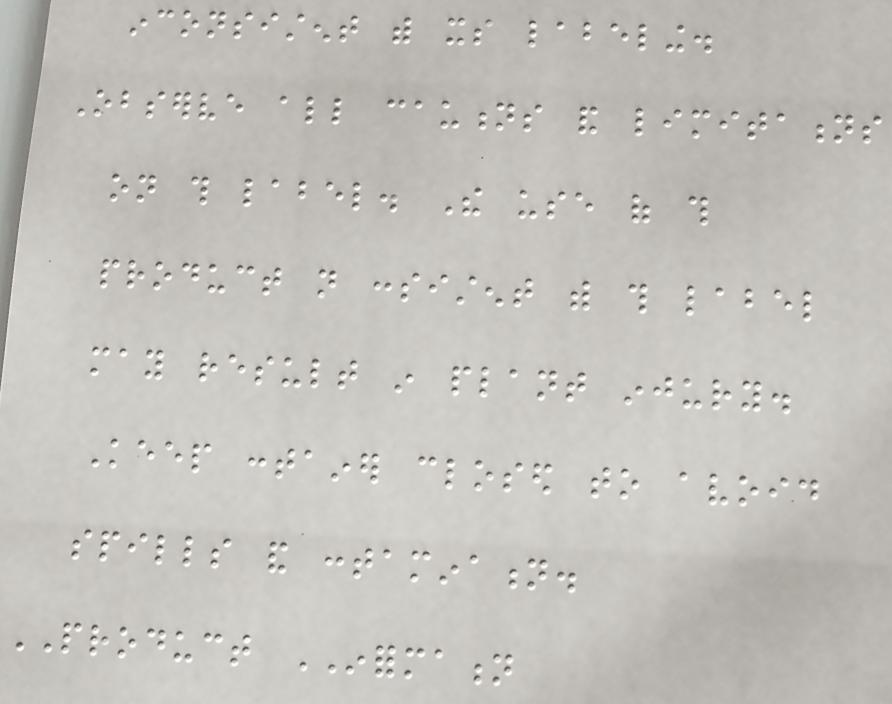inconsistent with its labeling.
Observe all cautions and limitations
on this label. The use of this
product not consistent with this label
may result in plant injury.
Keep container closed to avoid
spills and contamination.
PRODUCT INFORMATION
